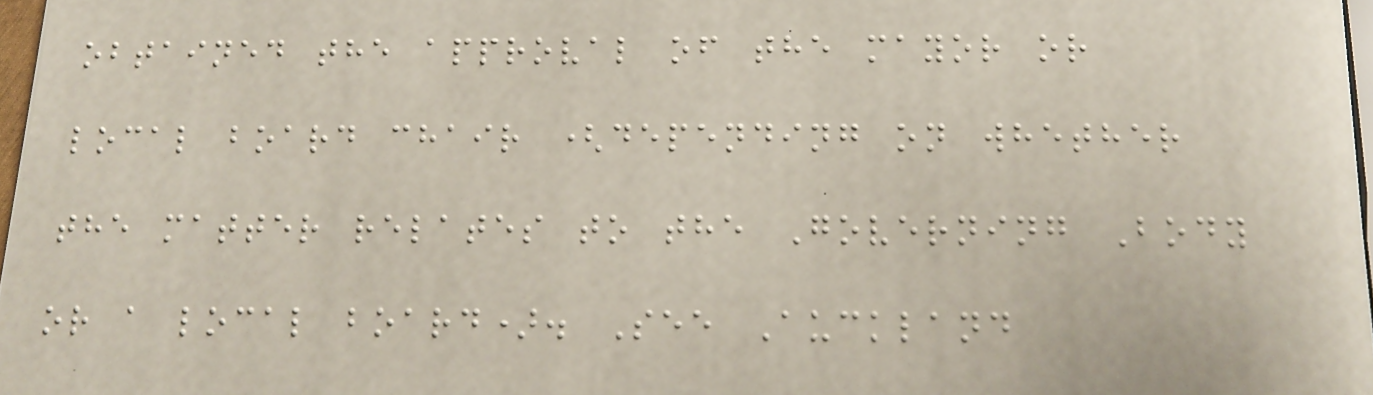obtained the approval of the mayor or
local board chair (depending on whether
the matter relates to the Governing Body
or a local board). See Auckland
